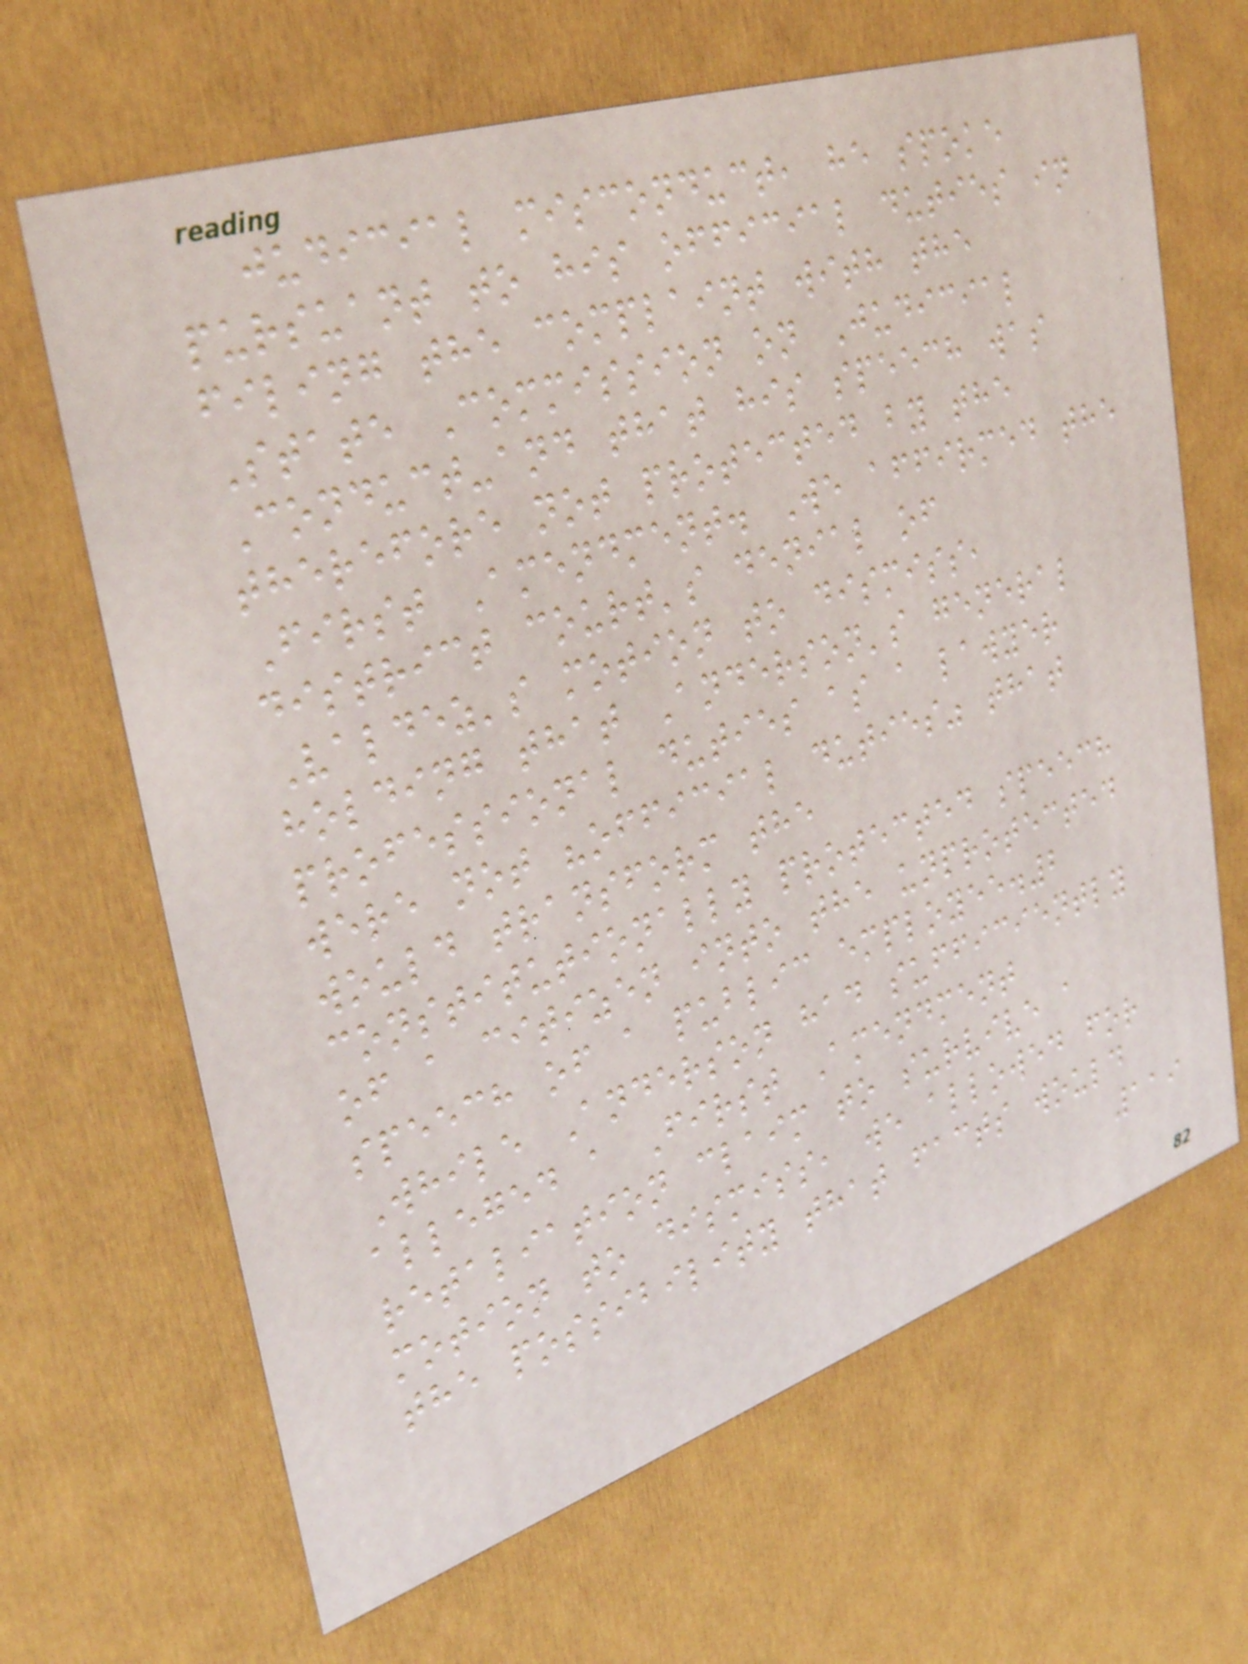judicial misconduct, he spoke
pursuant to his official duties in
filing the complaint with the
State Commission on Judicial
Conduct-and that his speech was
therefore not protected by the
First Amendment. We affirmed the
district court's denial of
Valdez's motion to dismiss,
holding that Anderson's general
professional duties as a lawyer
were not "official duties" that
would transform the
constitutionally protected speech
of a citizen into the unprotected
speech of a public employee.2
While Anderson had sufficiently
alleged a First Amendment
retaliation claim to survive a
motion to dismiss, we allowed for
the possibility that facts would
119
